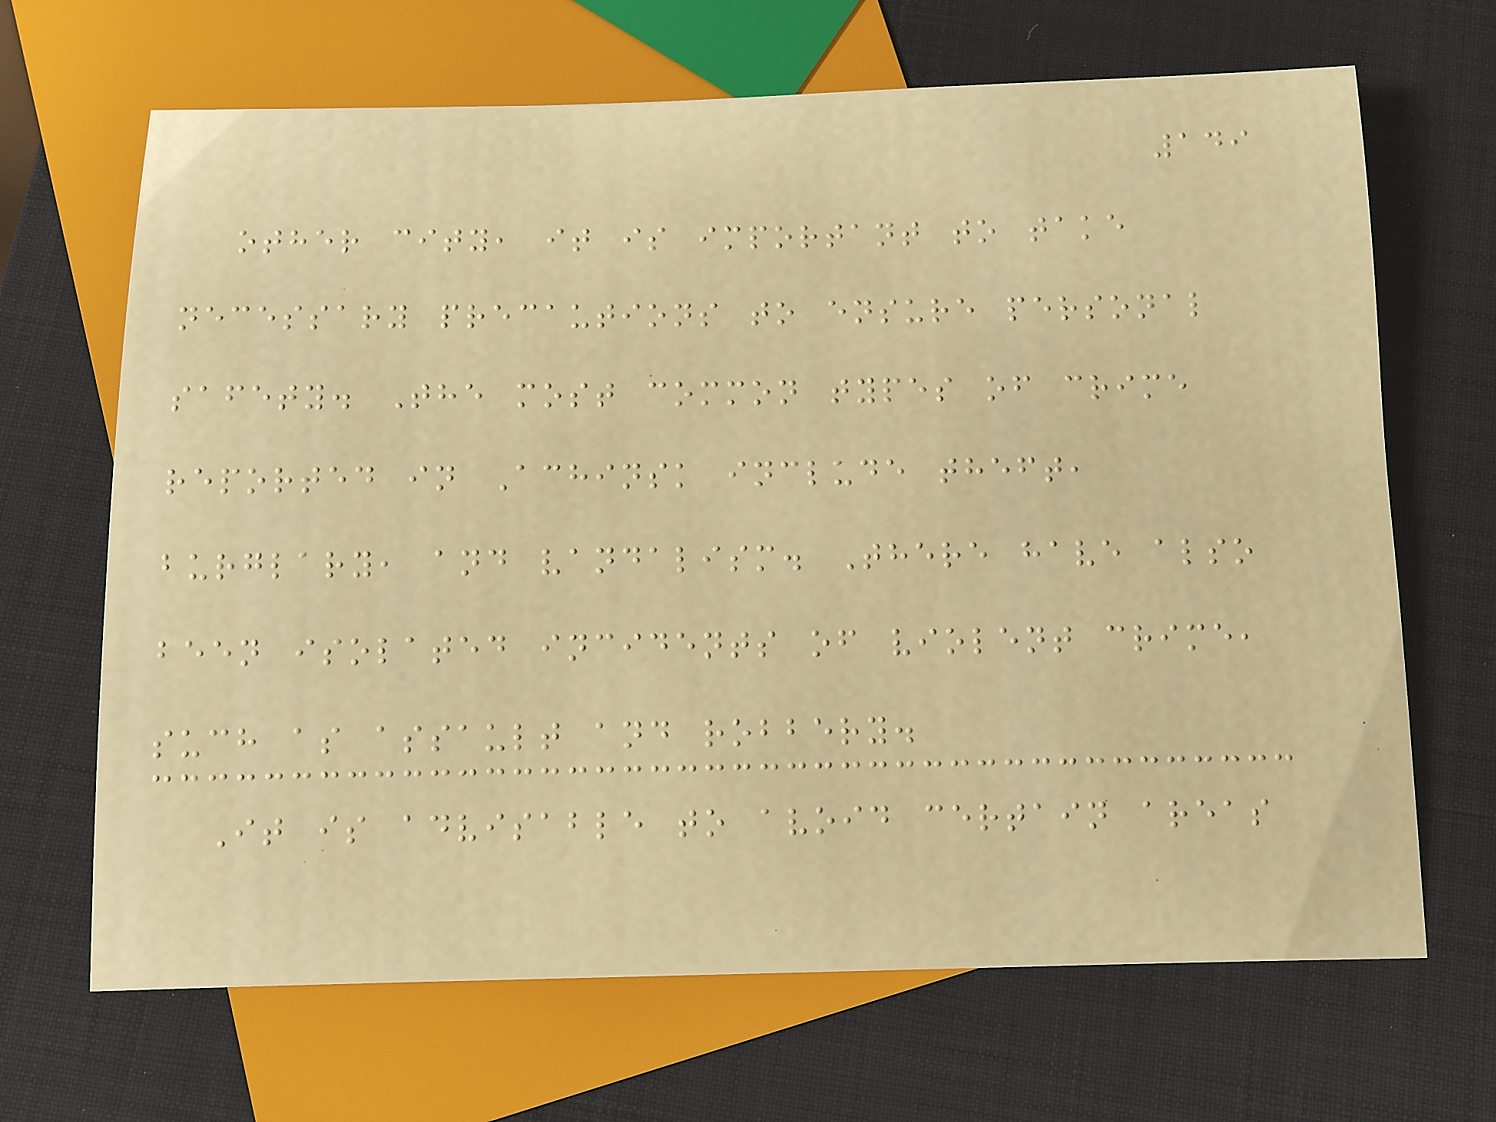149
other city, it is important to take
necessary precautions to ensure personal
safety. The most common types of crime
reported in Achinsk include theft,
burglary, and vandalism. There have also
been isolated incidents of violent crime,
such as assault and robbery.
It is advisable to avoid certain areas
